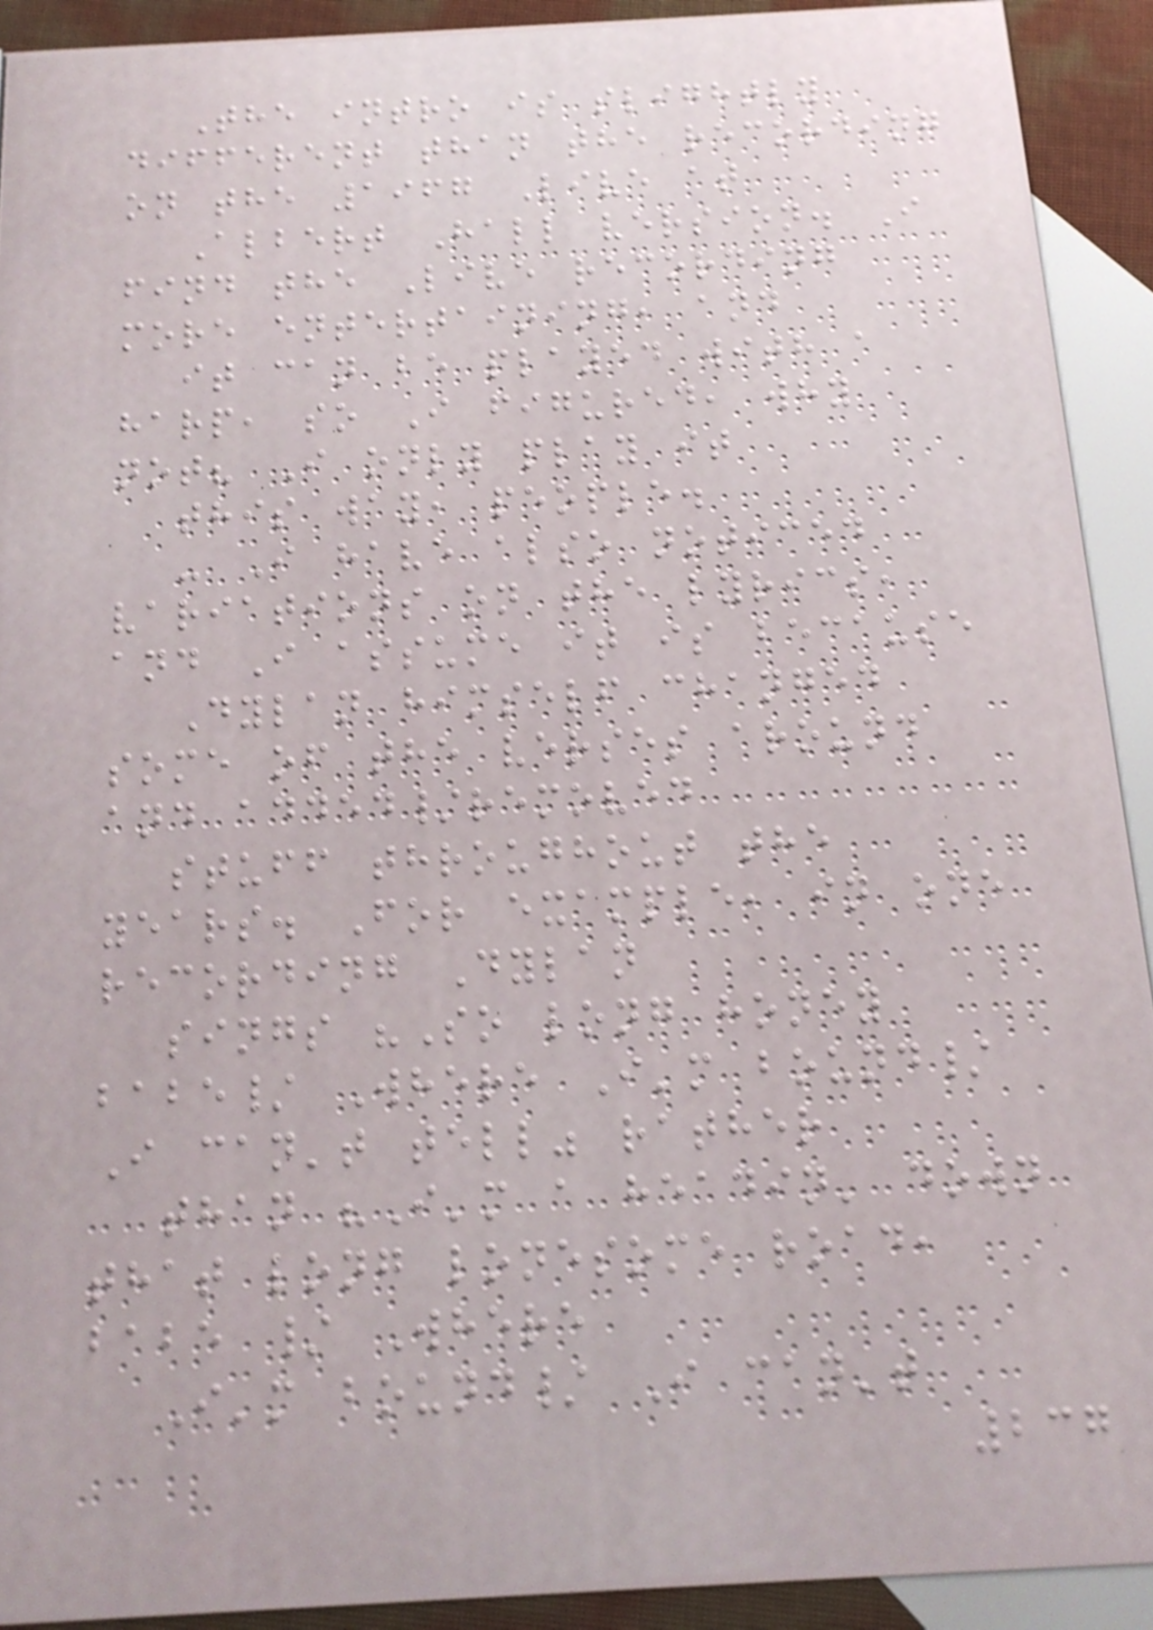The intro is slightly
different than the recording
on the 1967 Live at
Albert Hall version. I
find the Live recording
more entertaining, and
it can be played with a
harp, so I figured, why
not? I only play it
this way, people.
- I have also noticed
variations on the lyrics,
and I assume it is because
Dylan himself changed
some of the verses around
and added/removed
stuff throughout the
years. For example, in one
recording Dylan
sings "So long honey
babe/ Where I'm bound/
I can't tell" rather
than "I'm a headin' down
that long lonesome road,
babe / Where
I'm bound/ I can't
237
